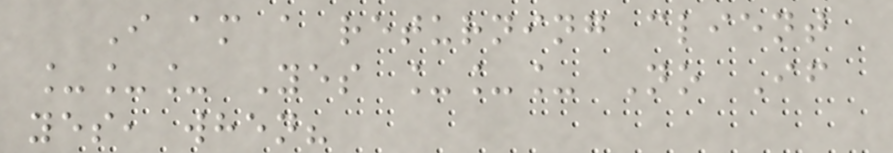I am a returning client
___ Yes ___ No If
yes, when?
